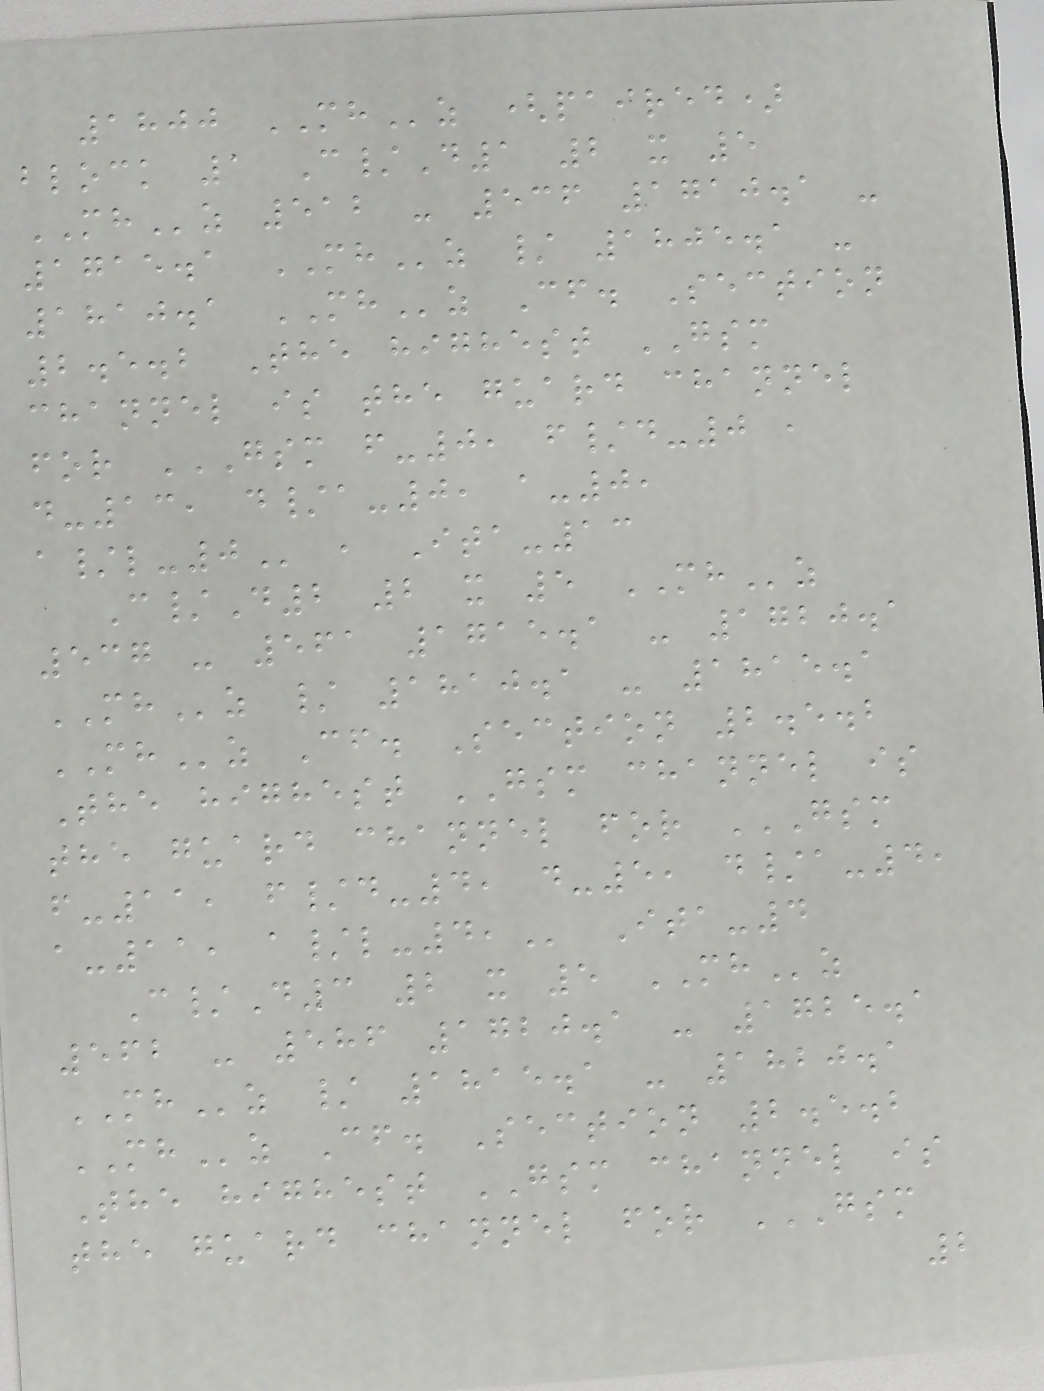1800 MHz (paired)
block 1 C/D1 2 x 5
MHz 512 - 536 1710.1 -
1715.1 MHz / 1805.1 -
1810.1 MHz Cf. Section
2.5.2 The highest GSM
channel is the guard channel
for GSM F-0, F/D-0 ,
D-13, D/A-0, A-0,
A/L-0 , Ita-13
C/D2 2 x 5 MHz
537 - 561 1715.1 - 1720.1
MHz / 1810.1 - 1815.1
MHz Cf. Section 2.5.2
The highest GSM channel is
the guard channel for GSM
F-11, F/D-4, D-5, D/A-4,
A-11, A/L-4, Ita-4
C/D3 2 x 5 MHz
562 - 586 1720.1 - 1725.1
MHz / 1815.1 - 1820.1
MHz Cf. Section 2.5.2
The highest GSM channel is
the guard channel for GSM
2
